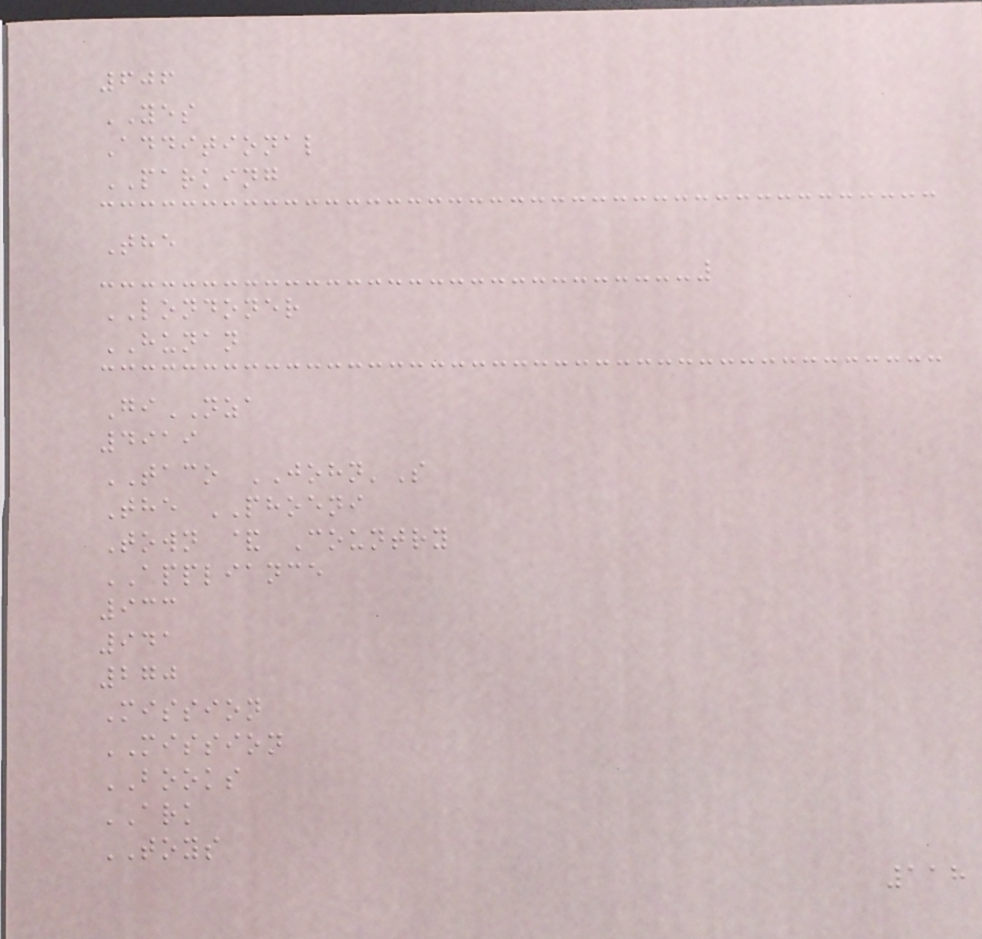606
YES
Additional
PARKING
The
LONDONER
HUNAN
GiNZA
4919
TACO JOHN'S
The PHOENI
Town & Country
APPLIANCE
933
941
270
Mission
MISSION
BOOKS
ARK
TOYS
118
